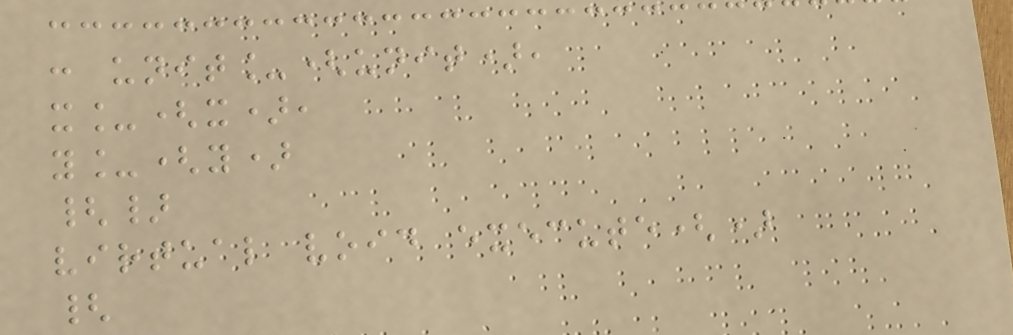: unit_(unit),
x_(x),
y_(y)
{}
virtual void execute()
{
